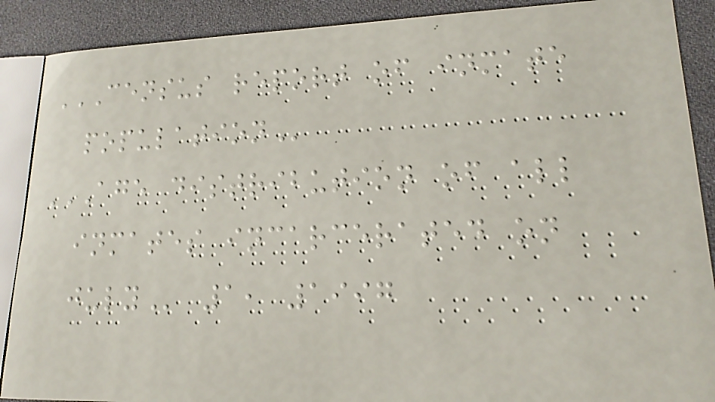CENSUS REPORT OF INMATE
POPULATION
AGE DISTRIBUTION OF ALL
INMATES INCARCERATED ON
JULY 1, 1997
